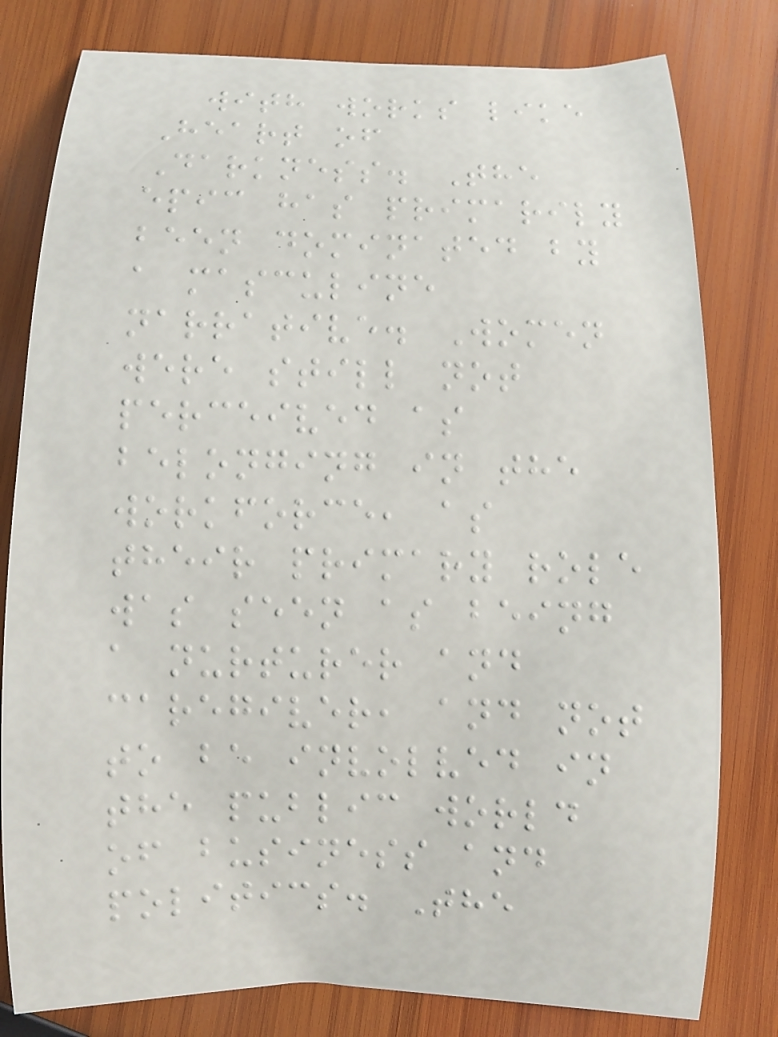with works like
Heart of
Darkness. The
epic has primarily
been dominated by
a masculine
narrative. Women
were still not
perceived as
belonging in the
workforce, as
their primary role
was seen as being
a nurturer and
caregiver, and not
to be involved in
the public world
of business and
politics. The
